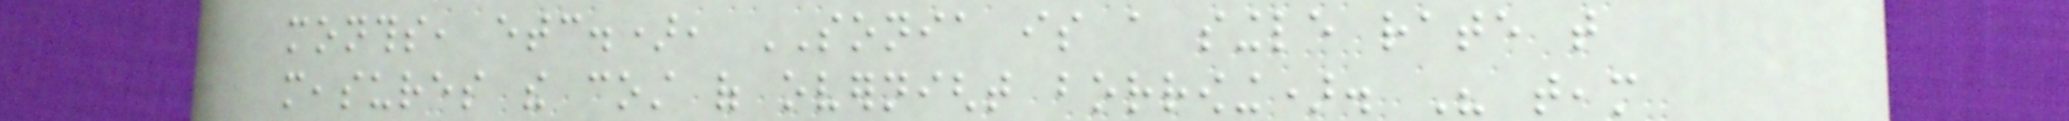months, etc.), SONIA is a single rate that
measures the cost of overnight borrowing). His team
